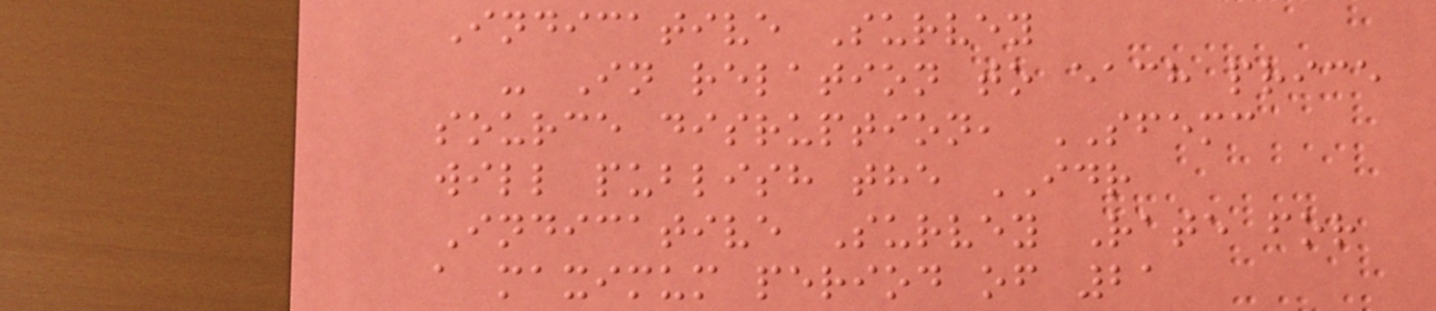Indicative Survey
- In relation to each price
source disruption, SFEMC
will publish the IDR
Indicative Survey Rate for
a maximum period of 21
